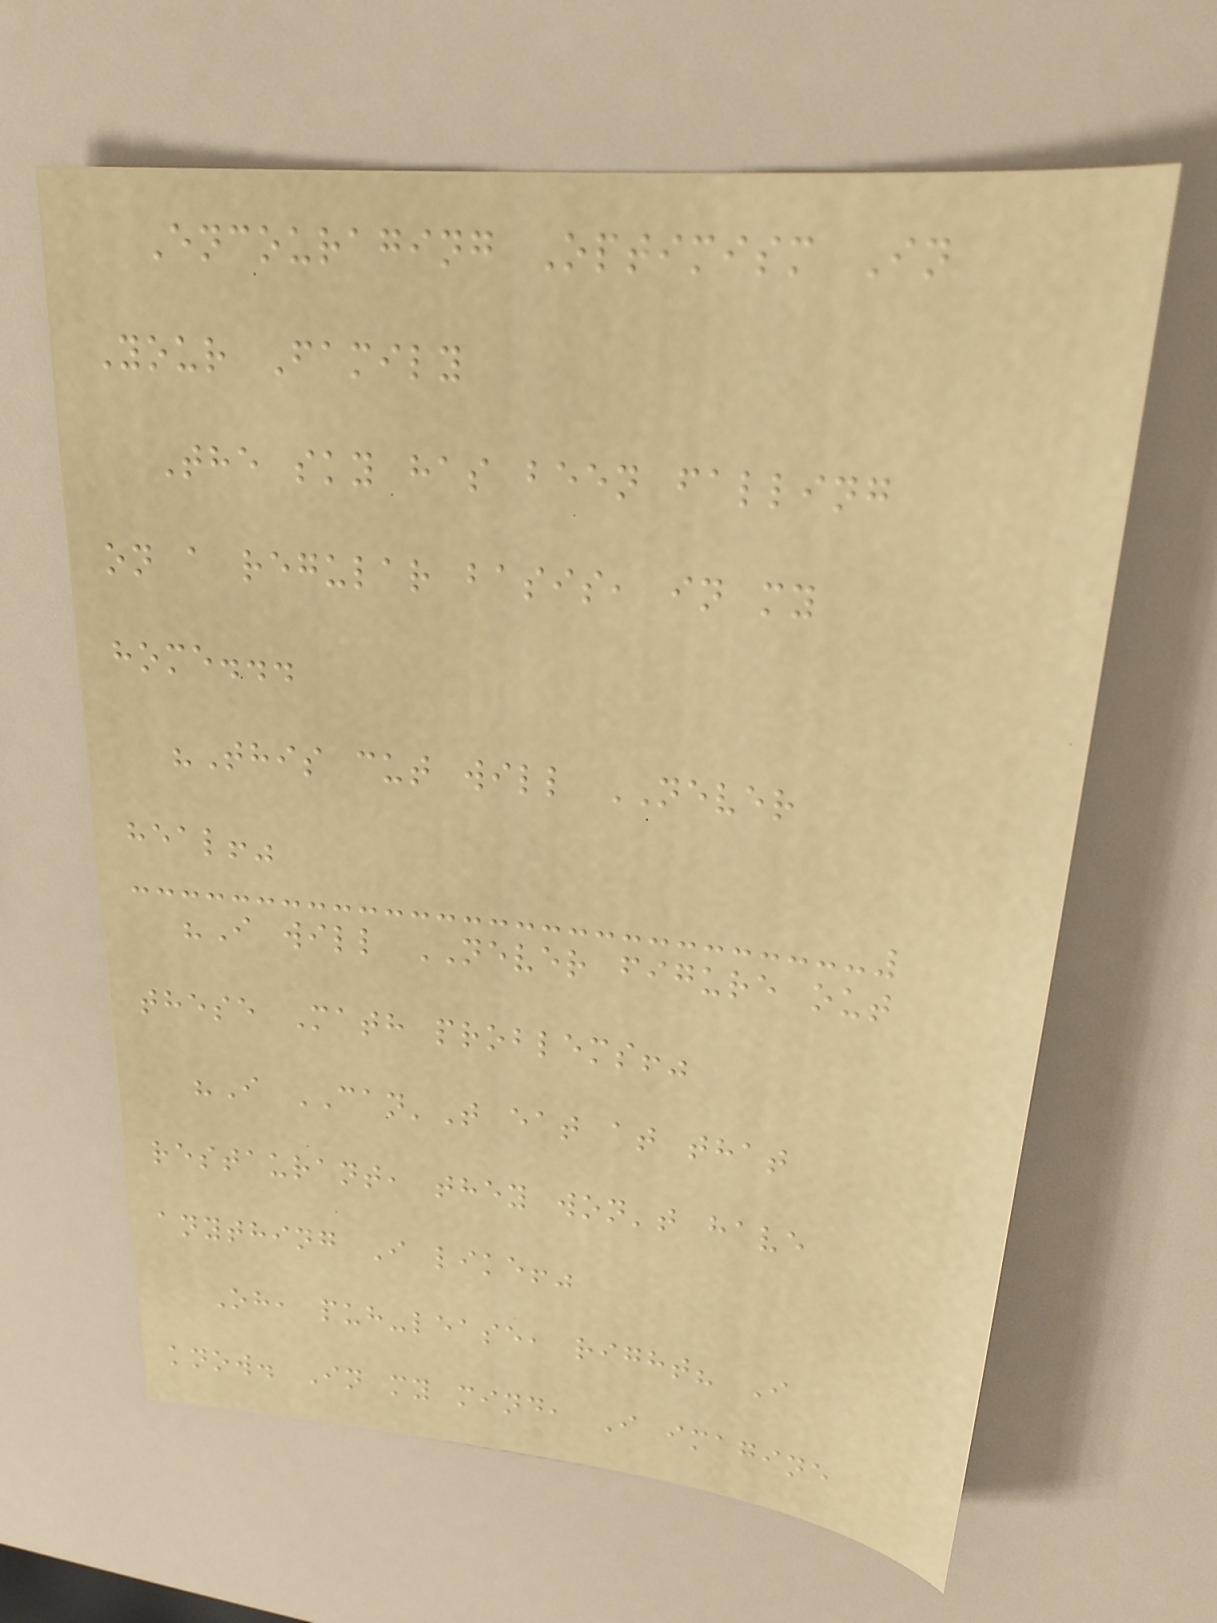Encouraging Optimism In
Your Family
The sky has been falling
on a regular basis, in my
home...
"This cut will NEVER
heal!"
"I will NEVER figure out
these Math problems!"
"I CAN'T eat at that
restaurant, they won't have
anything I like!"
Oh, puh-lease, right? I
know. In my mind, I imagine
